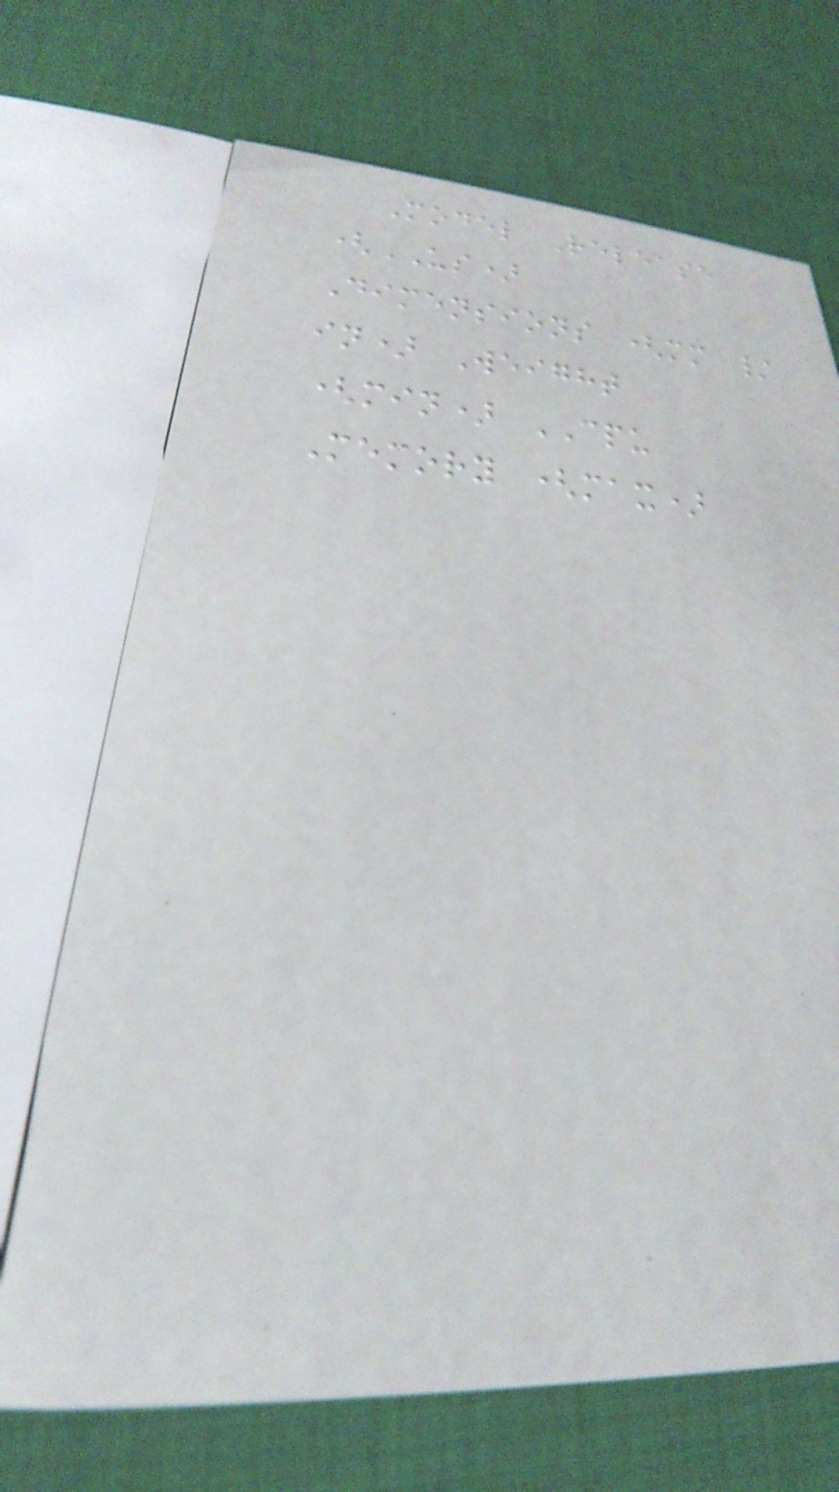Model Release
(US)
Dimensions (mm /
in) Weight
(min) CPU
Memory (max)
